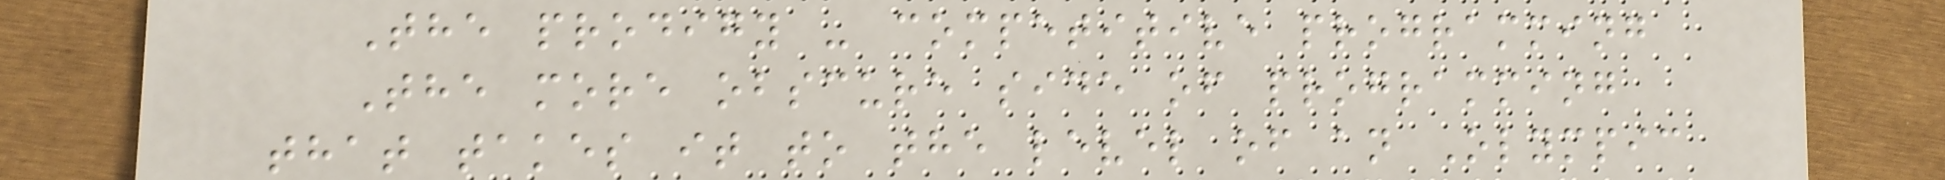The prodigy - competitive programming
The more obscure side of programming
that takes it to the level of an Olympic
